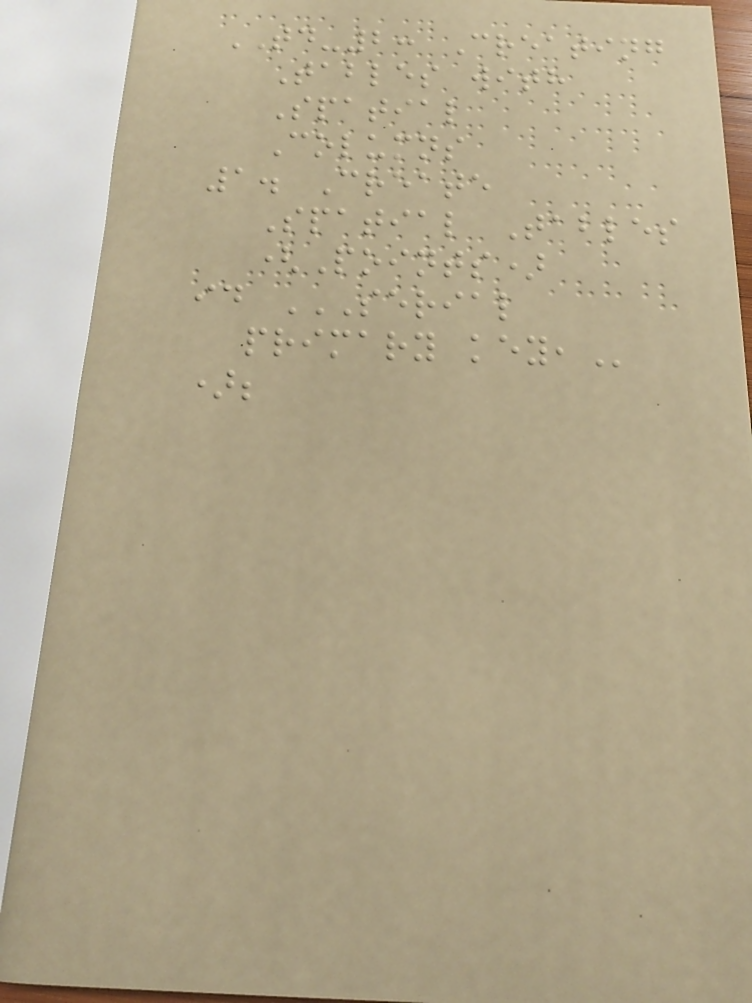TD-2: Creating
Tables with
Spatial
Columns
1. Create
Spatial Tables
(Points)
id SERIAL
PRIMARY KEY,
);
